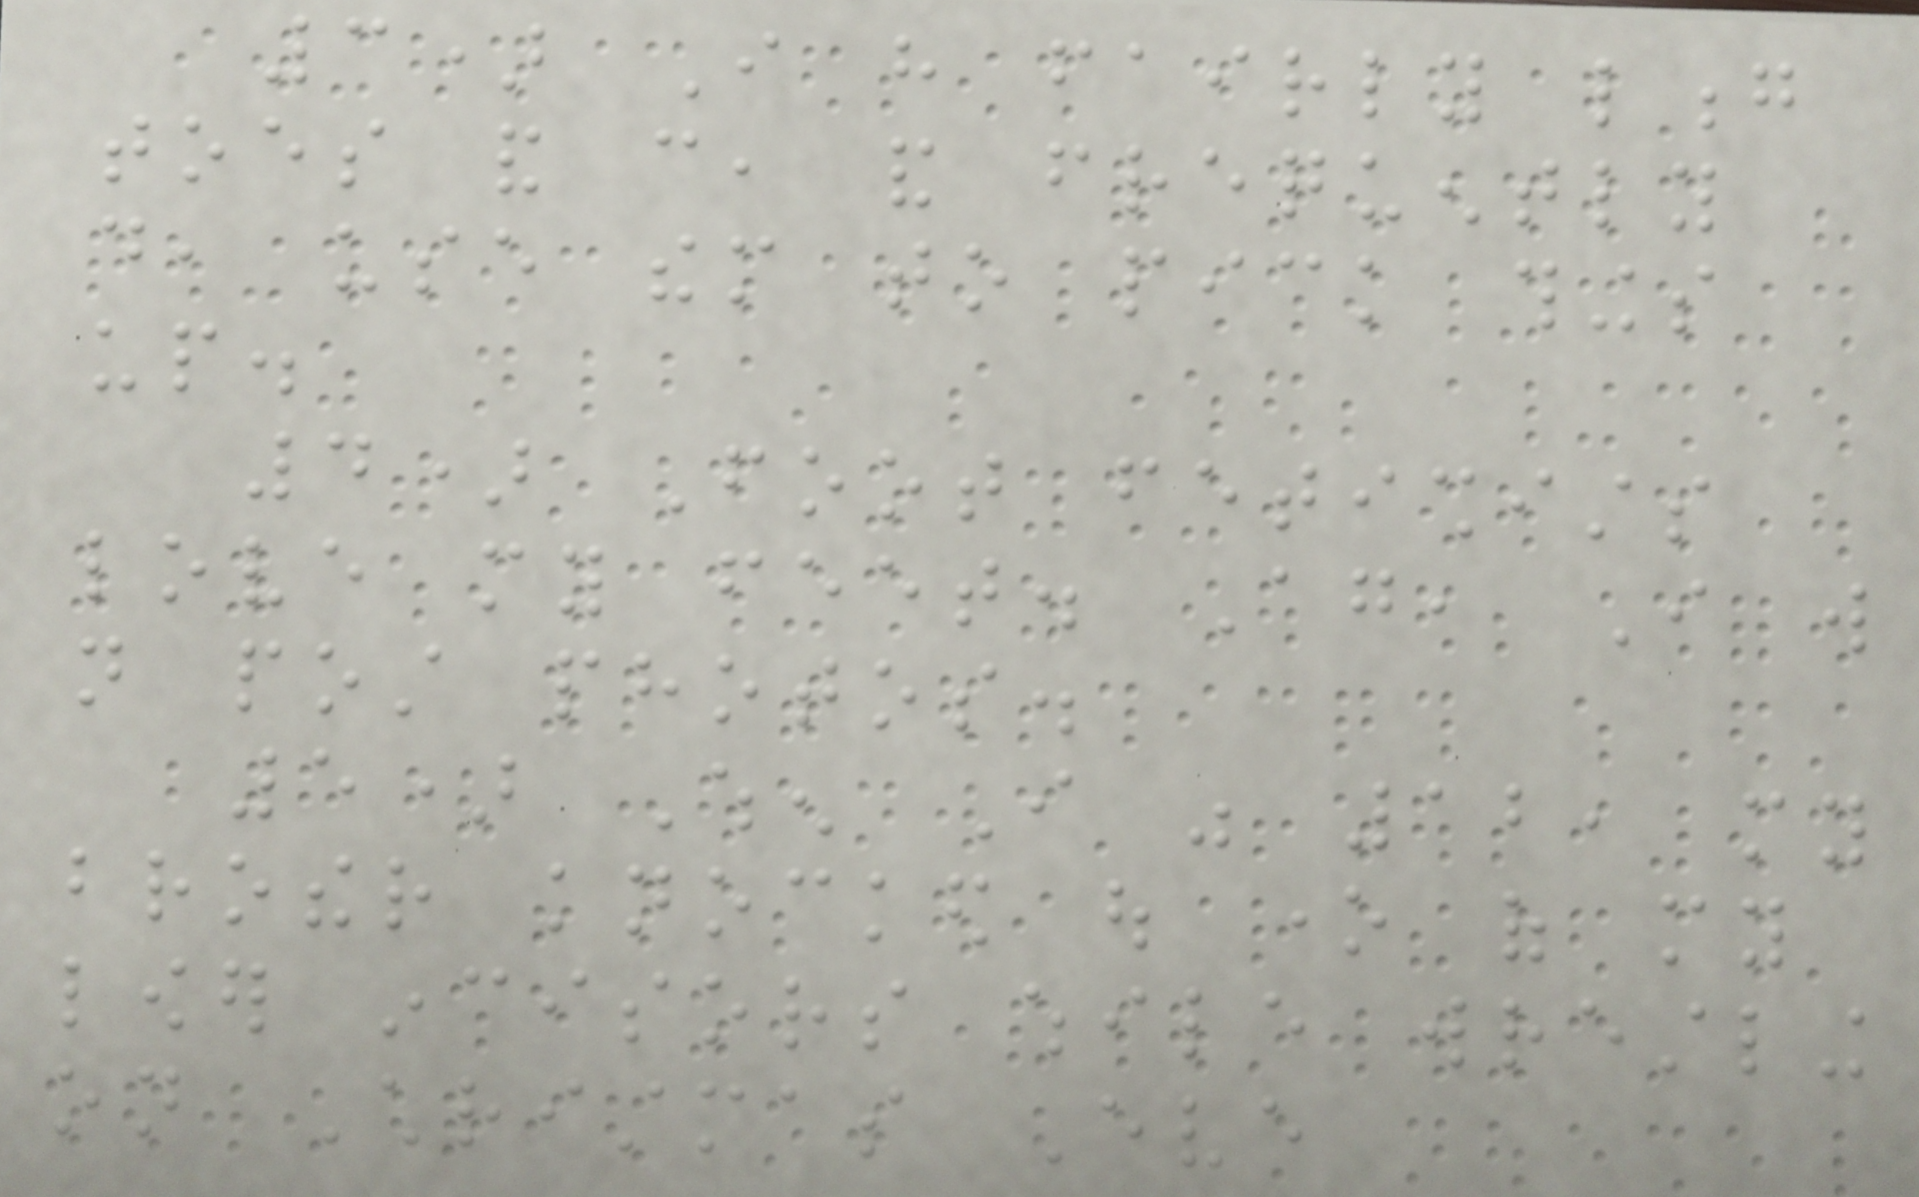3) I have fairly long
toes and can, and frequently
do, use them to pick things
up.
4) Foot fetishists
love my feet. Again, I will
not post photos.
5) When I was 12, my
brother knocked out one of my
lower incisors while wrestling
on Christmas Eve
